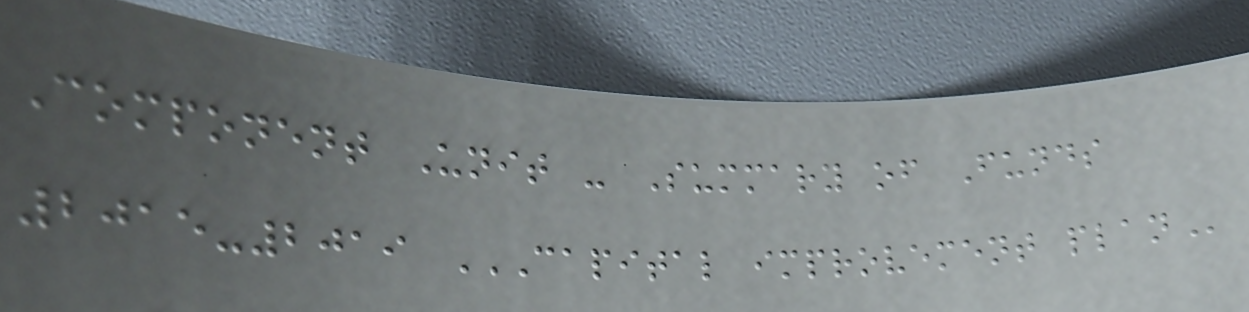Component Unit - Summary of Funds
2015-2019 CAPITAL IMPROVEMENT PLAN
